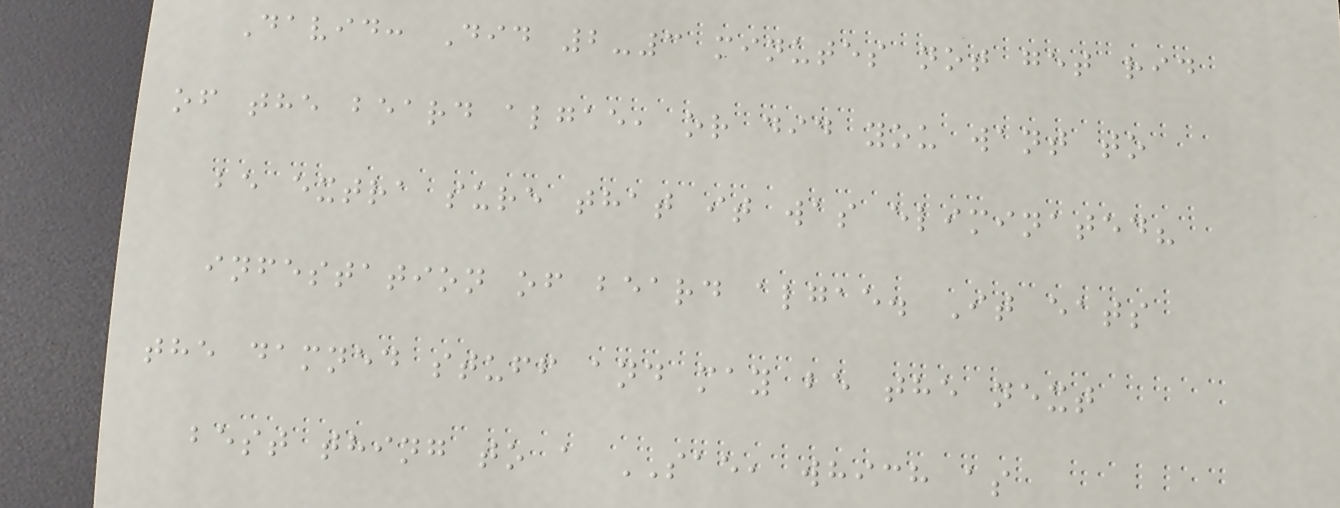David: Did 2-3 minutes not get rid
of the beard algae, or did you want to
be extra sure that it was eliminated?
infestation of beard algae. It eats
the damned stuff and may be the next
best thing to a SAE, which as
